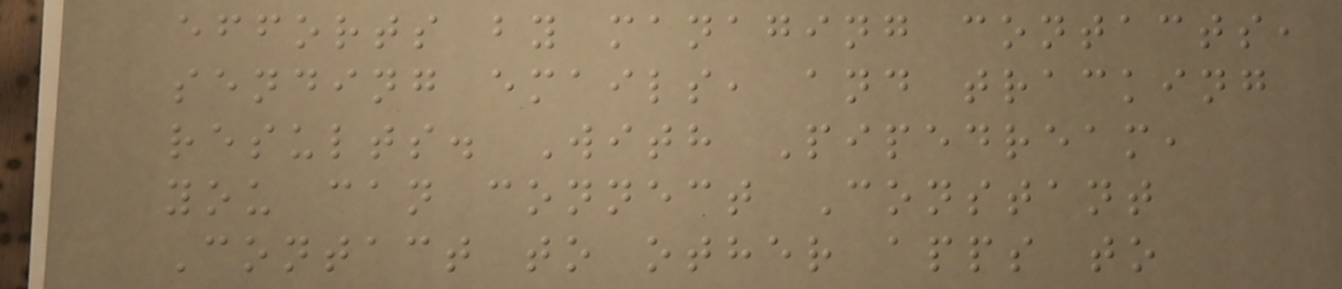efforts by managing contacts,
sending emails, and tracking
results. With Pipedream,
you can connect Constant
Contact to other apps to
